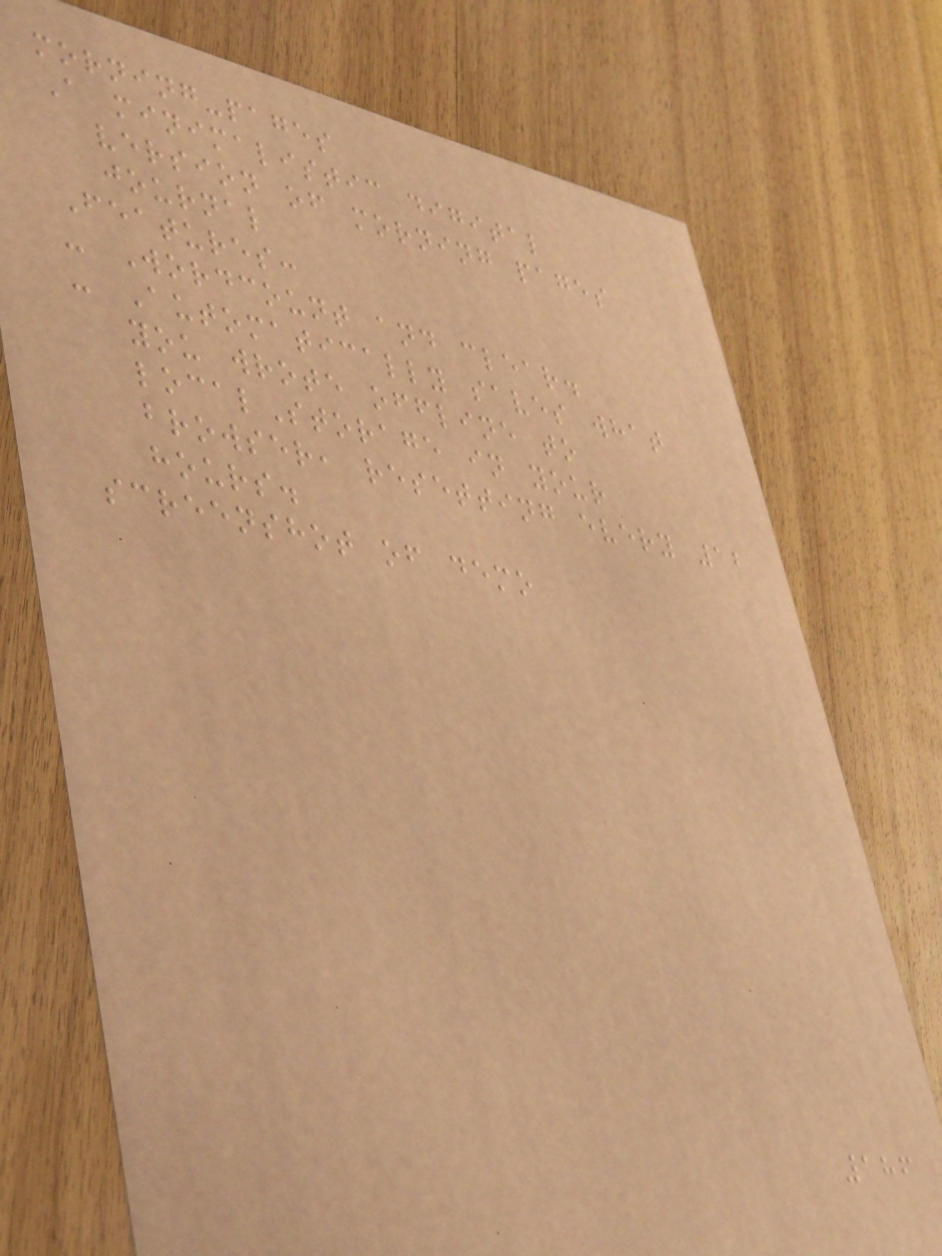morning-pages
A minimalistic digital
version of morning pages
journal
Features:
- Wordcount and clear.
- Automatically saves what
you wrote offline to
localStorage in your
browser, resetting every 12
hours.
screenshot of demo
186
